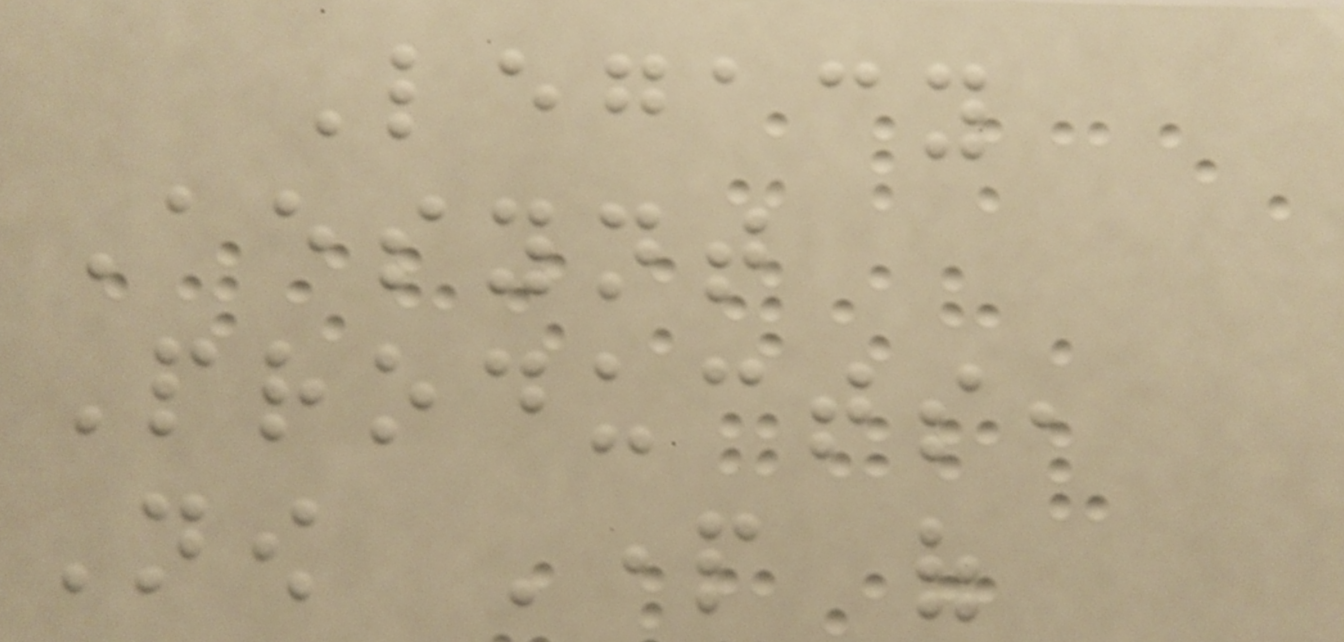Legacy
Aesynt
Products,
Now Part of
